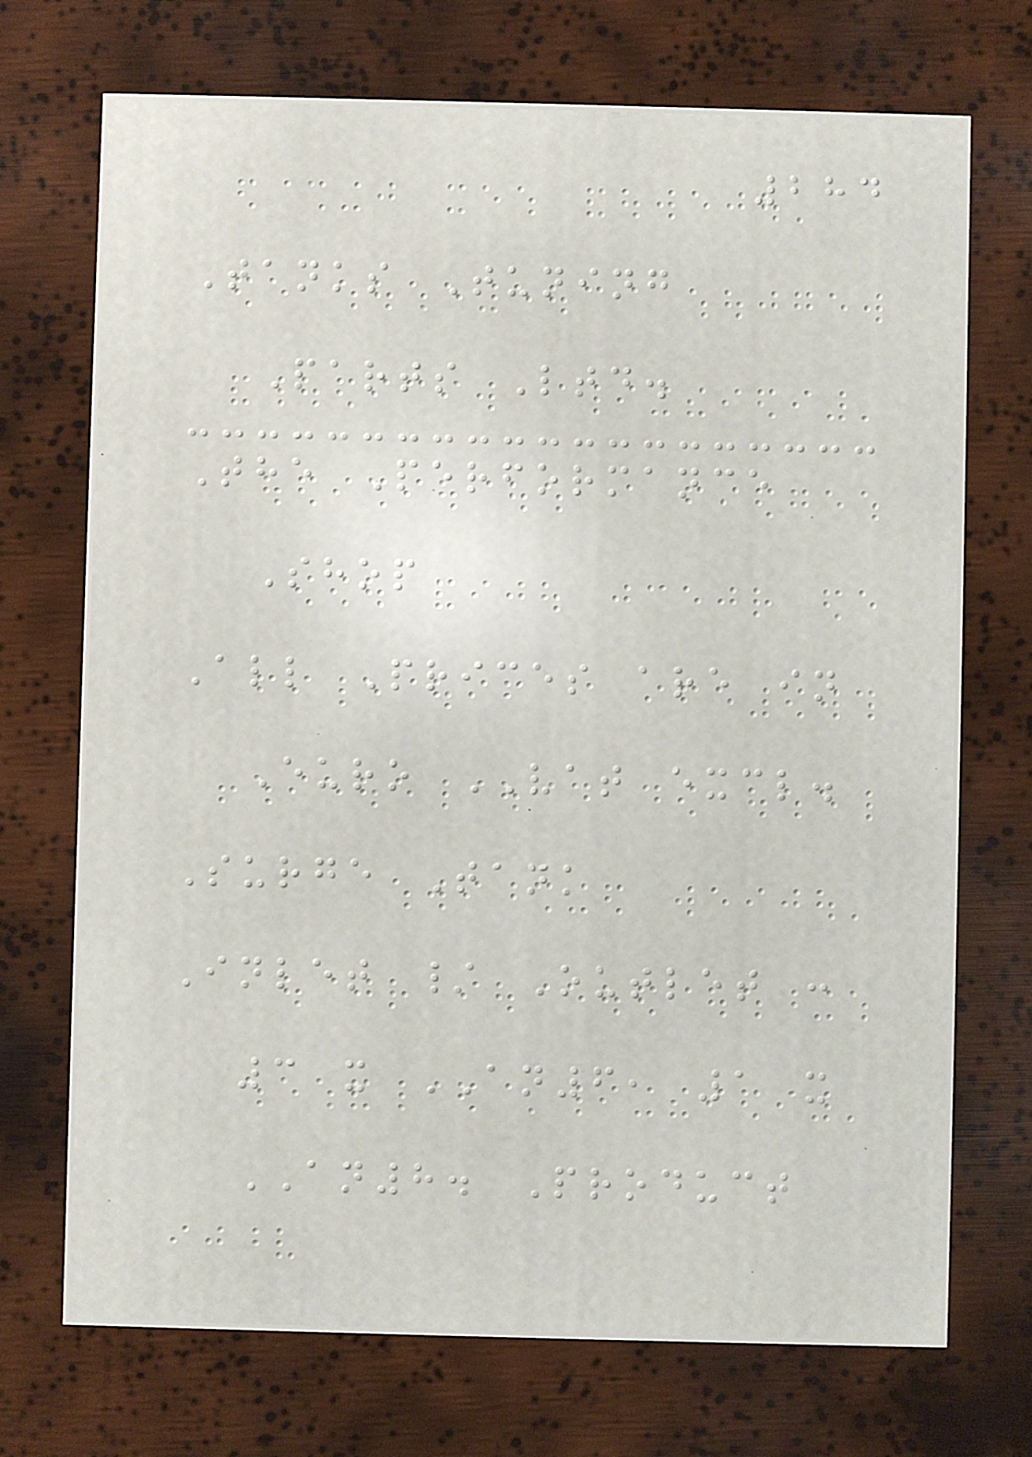284
Tanks Tuning
Parts Ltd.
The Performance
Shop
All Prices are in
Euro VAT excl.
Surge Tank
Inlet / Outlet :
3 x AN6, 1 x
AN8. Product
